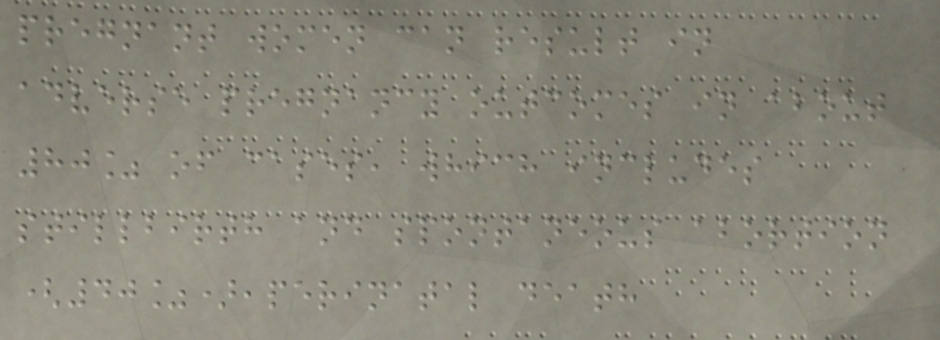pregnant women can result in
adverse pregnancy outcomes in about
80% of cases, which includes
stillbirth and spontaneous abortion
(40%),perinatal death
